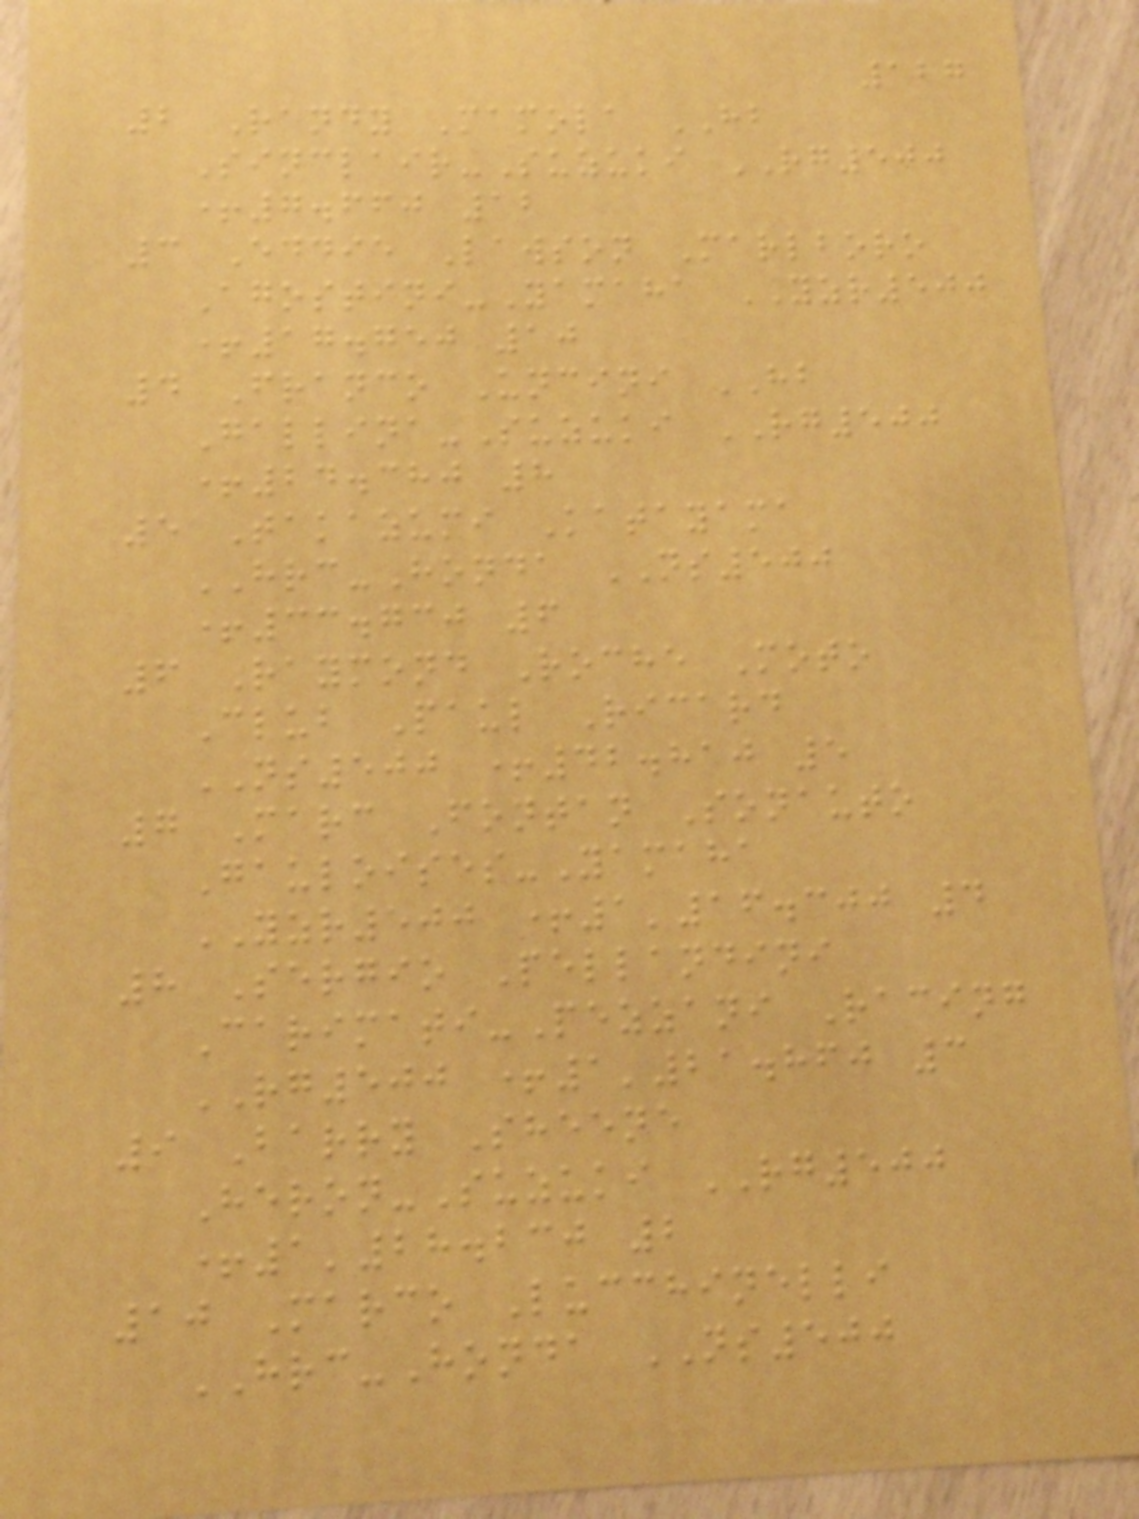127
2 Randy Mamola HB
Sinclair-Suzuki RG500
+7.660 12
3 Eddie Lawson Marlboro
Agostini-Yamaha YZR500
+17.750 10
4 Franco Uncini HB
Gallina-Suzuki RG500
+24.380 8
5 Takazumi Katayama
HRC-Honda NS500
+33.730 6
6 Raymond Roche Moto
Club Paul Ricard
NS500 +42.810 5
7 Marc Fontan Sonauto
Gauloises-Yamaha
YZR500 +1'16.300 4
8 Sergio Pellandini
Carimati-Pezzani Racing
RG500 +1'21.860 3
9 Barry Sheene
Heron-Suzuki RG500
+1'28.230 2
10 Marco Lucchinelli
HRC-Honda NS500
